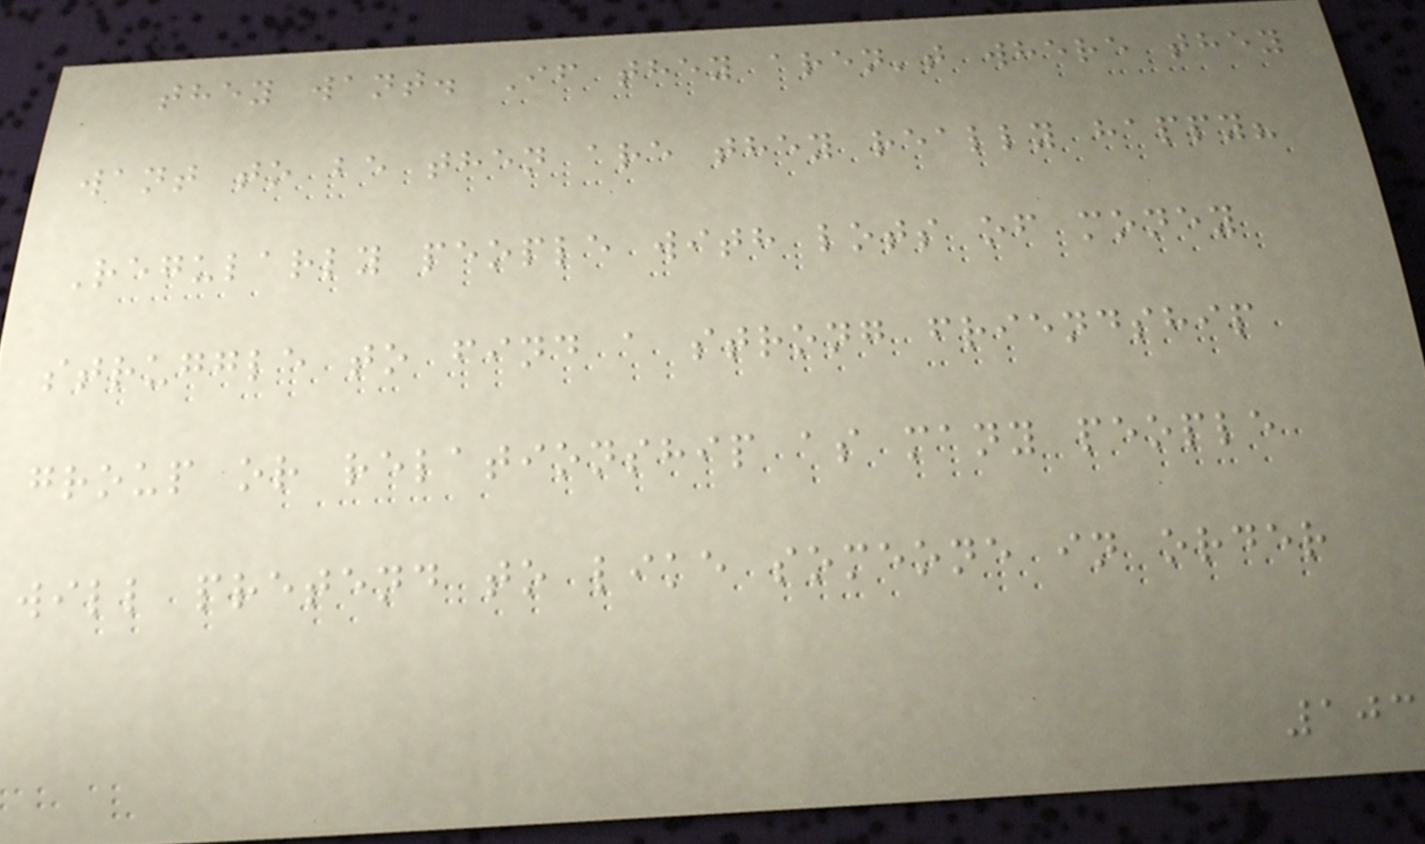they want. If they aren't where they
want to be then are they really happy?
Regularly people with lots of money
struggle to find a strong friendship
group or relationship as many people
will pretend to like someone in order
103
